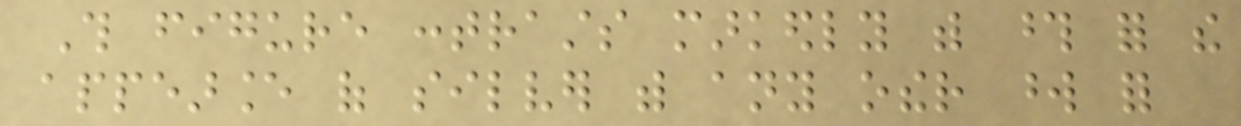This figure contrasts markedly with those for the
appearance of silver with any other word for
